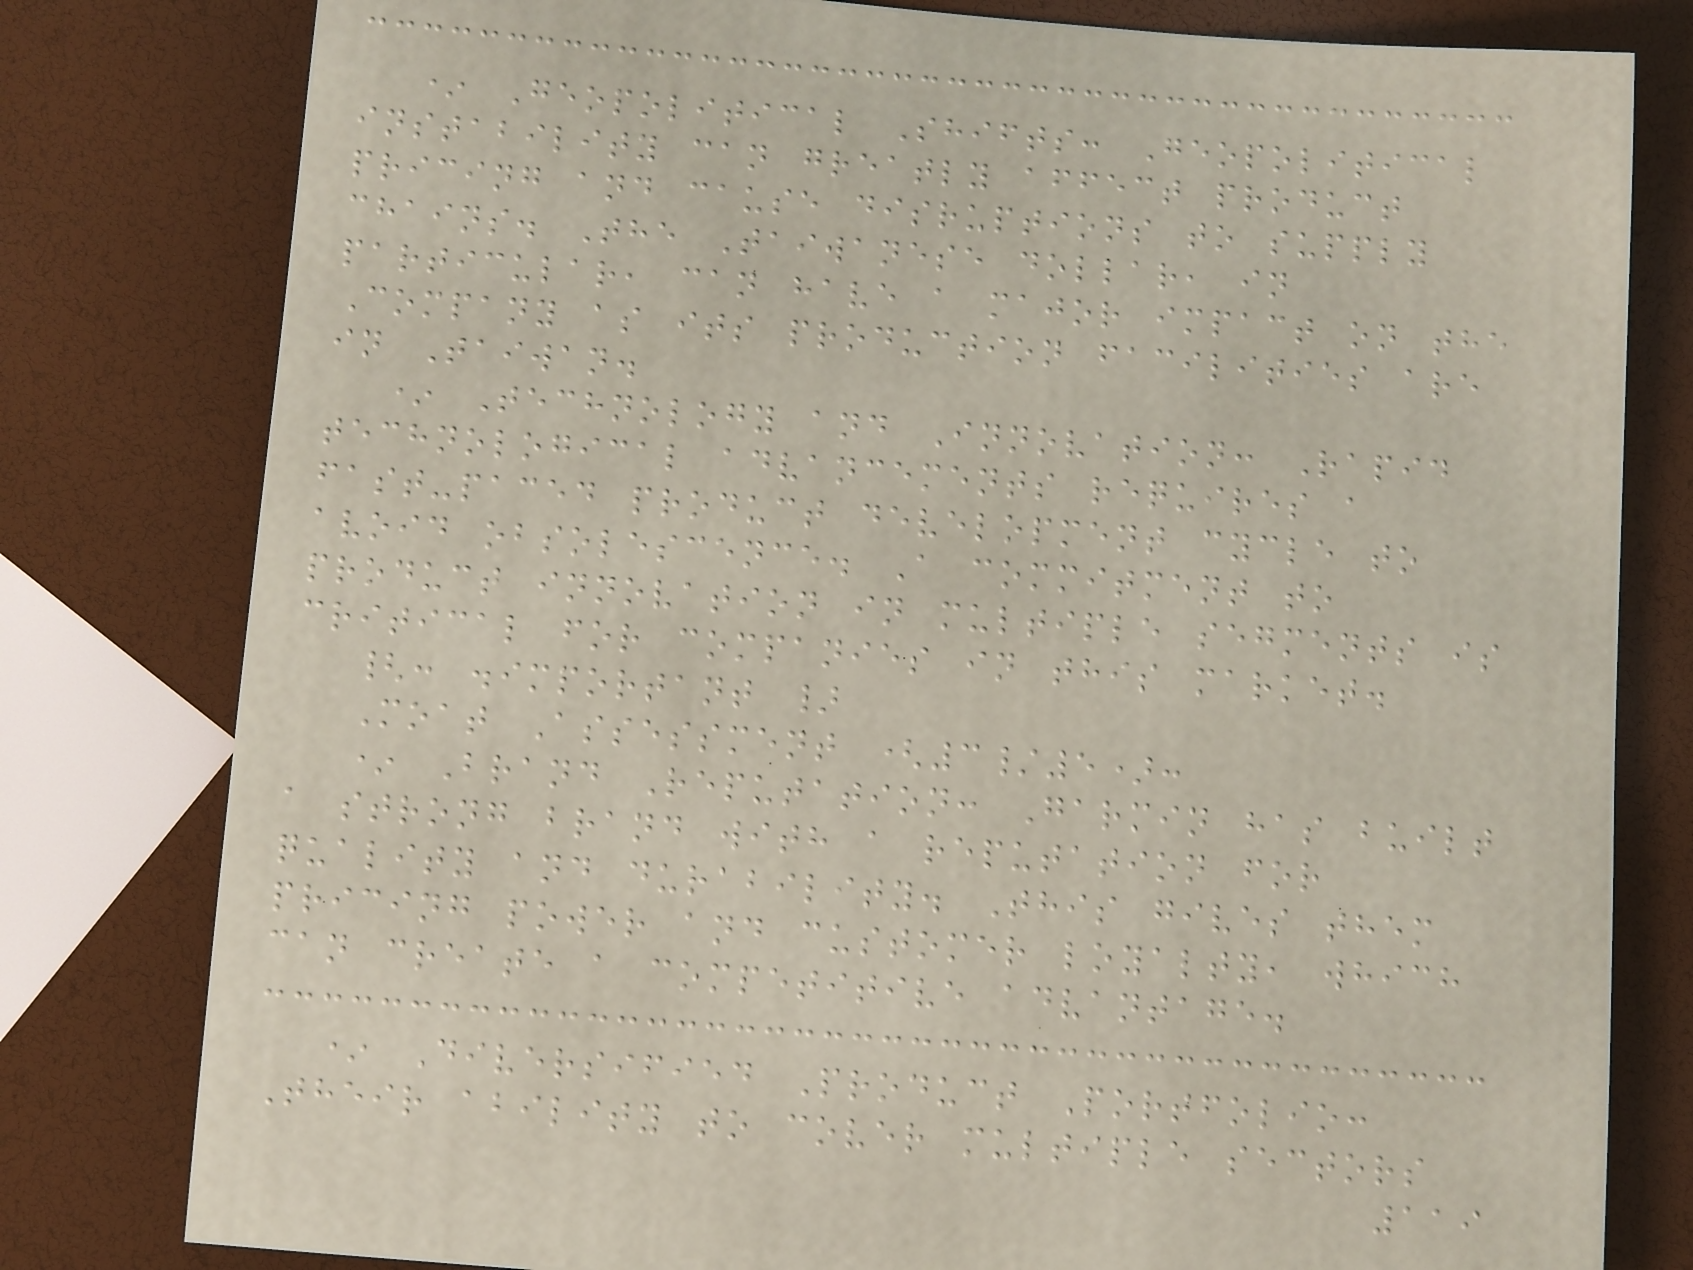* Geopolitical Shifts: Geopolitical
instability can greatly affect product
pricing and cause disruptions to supply
chains. The Taiwanese dollar, in
particular, can have a major impact on the
Company as its production facilities are
in Taiwan.
* Technology and Innovation: Rapid
technological advancements requires a
fast-paced product development cycle to
avoid obsolescence. A commitment to
product innovation in multiple segments is
critical for companies in this market.
{: .important }
Moat Assessment (3/5):
* Brand Reputation: Garmin has built
a strong brand with a reputation for
quality and durability. This gives them
pricing power and customer loyalty, which
can create a competitive advantage.
* Diversified Product Portfolio:
Their ability to cover multiple sectors
119
